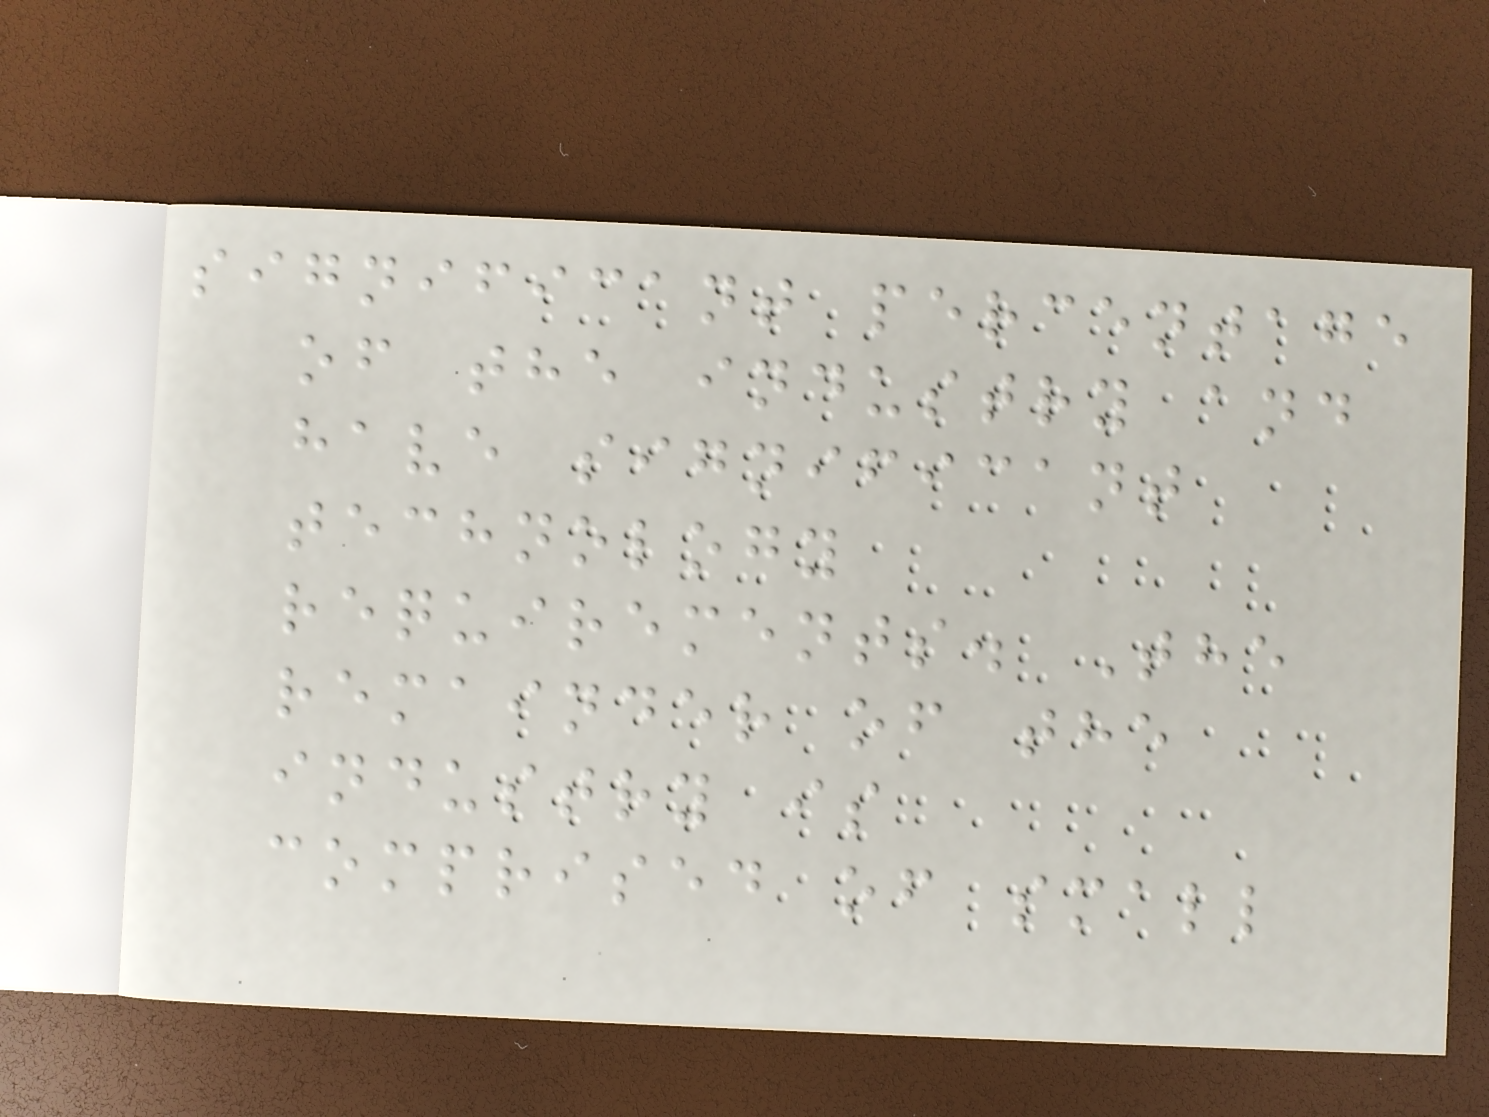significant percentage
of the industry and
have significant
technology
requirements. The
remainder of the
industry is
comprised of small
